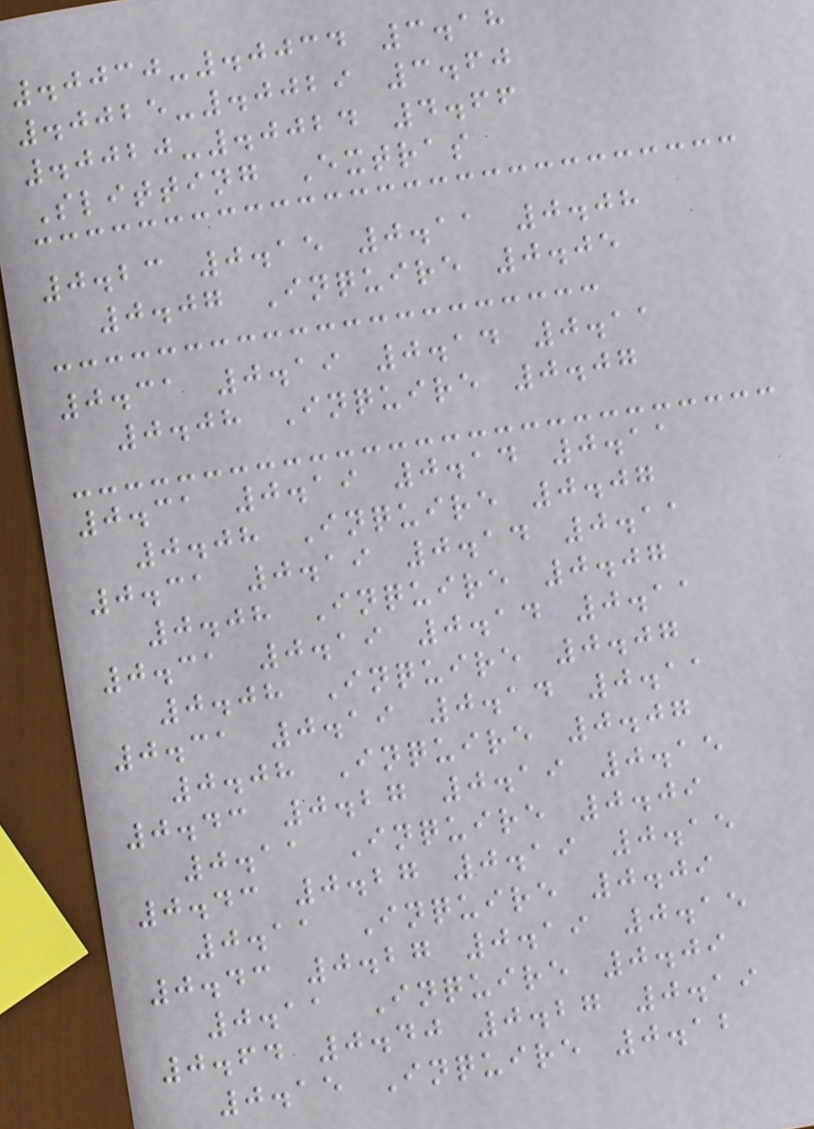.0030-.0034 3.18
.0025-.0029 3.60
.0020-.0024 4.66
Slitting Extras
0.23 0.15 0.11 0.08
0.07 Inquire 0.05
0.31 0.19 0.14 0.11
0.08 Inquire 0.07
0.31 0.19 0.14 0.11
0.08 Inquire 0.07
0.31 0.19 0.14 0.11
0.08 Inquire 0.07
0.31 0.19 0.14 0.11
0.08 Inquire 0.07
0.31 0.19 0.14 0.11
0.08 Inquire 0.07
0.43 0.27 0.19 0.15
0.11 Inquire 0.09
0.43 0.27 0.19 0.15
0.11 Inquire 0.09
0.43 0.27 0.19 0.15
0.11 Inquire 0.09
0.64 0.40 0.27 0.19
0.15 Inquire 0.12
